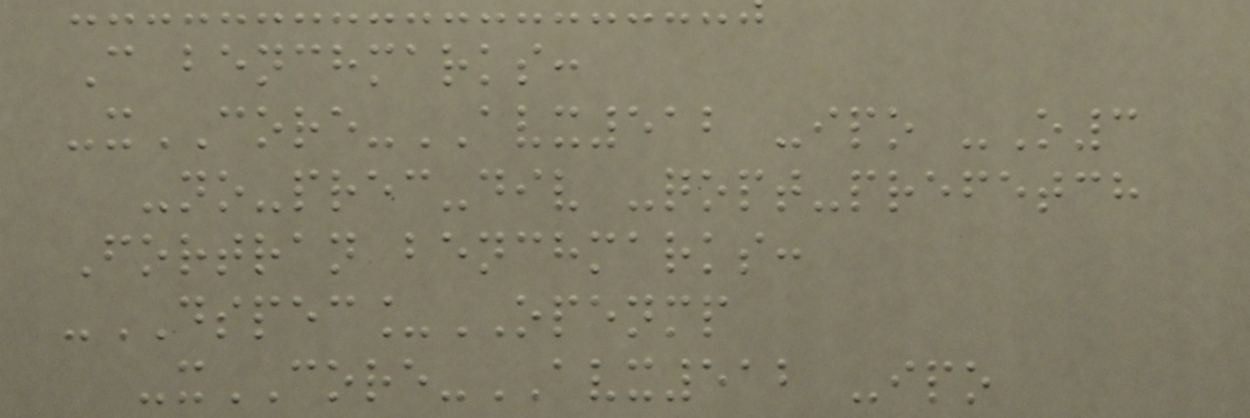C benchmarks:
-xCORE-AVX512 -ipo -O3
-no-prec-div -qopt-prefetch
Fortran benchmarks:
-DSPEC_OPENMP
-xCORE-AVX512 -ipo
